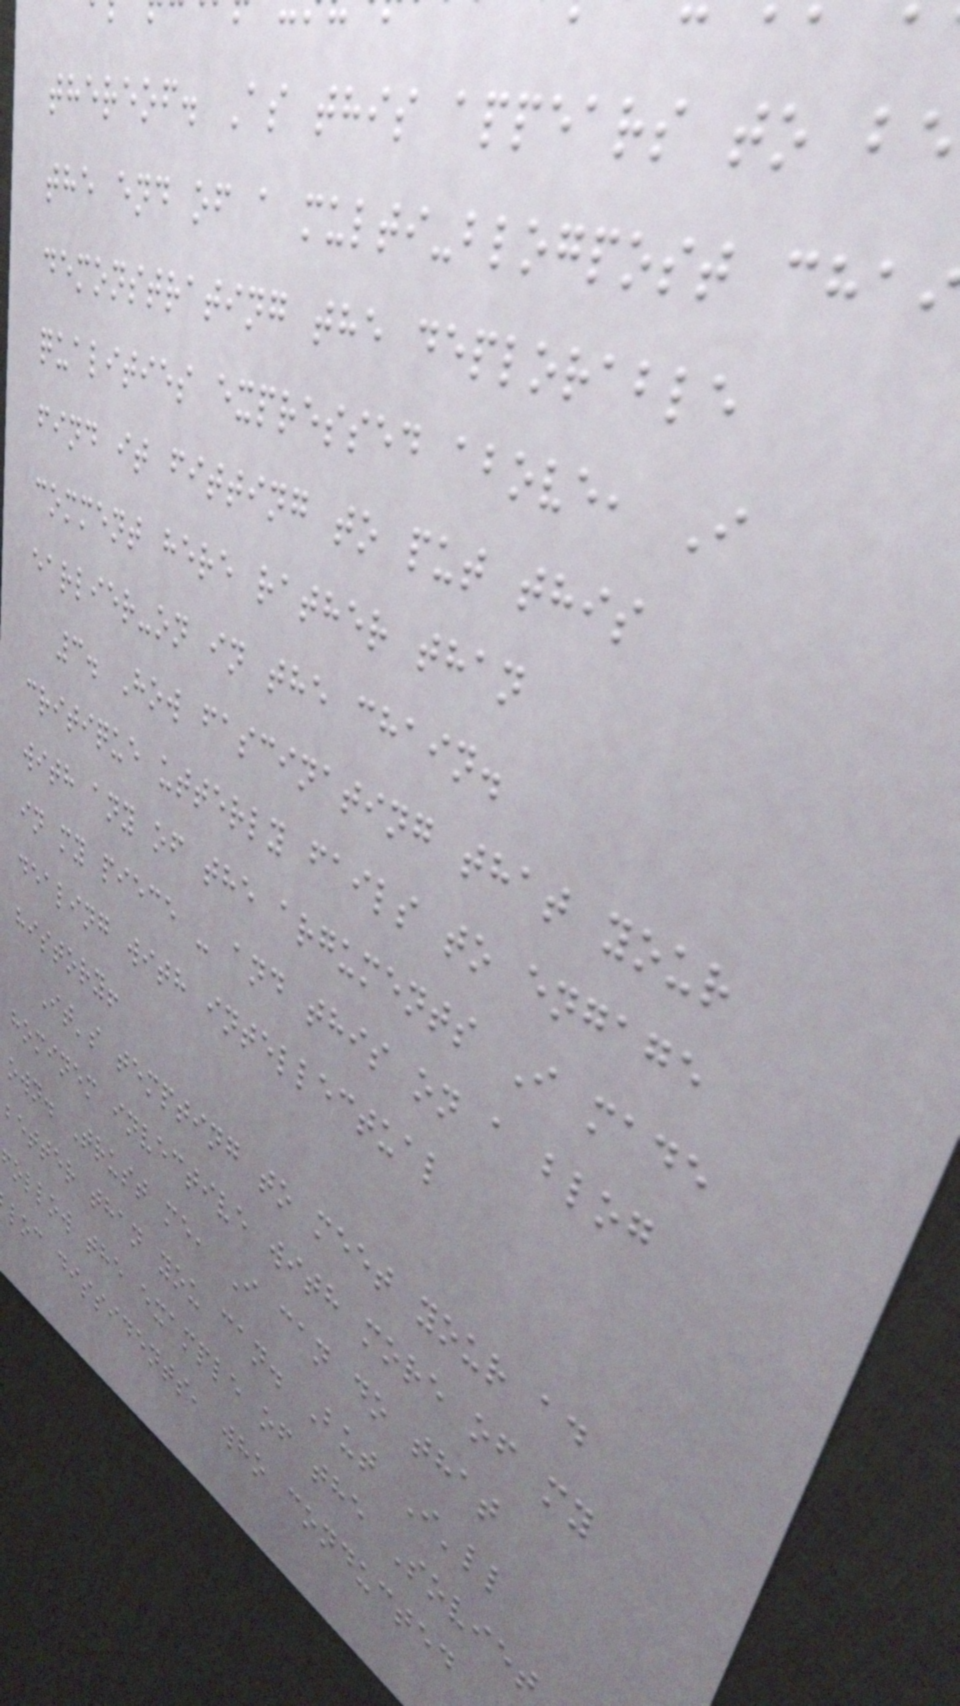thereof. As this appears to be
the end of a multi-blogpost cha
demonstrating the deplorable
qualities expressed above, I
find it fitting to put this
comment here rather than
earlier-on in the chain.
3. How fascinating that your
critique utterly fails to engage
with any of the arguments I made
in my piece - and this on a blog
dealing with intellectual
history!
It's tempting to meet your ad
hominem invective with more of my
own. Trust me, I can do that
better than you can. But I'll
follow the example of the Soviet
loc dissidents, who conducted
